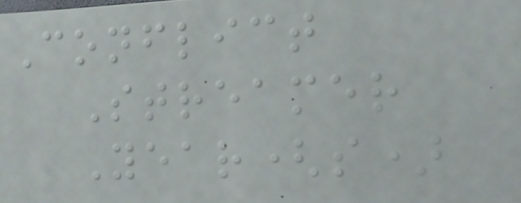Conflict
Streamer
Year(s)
